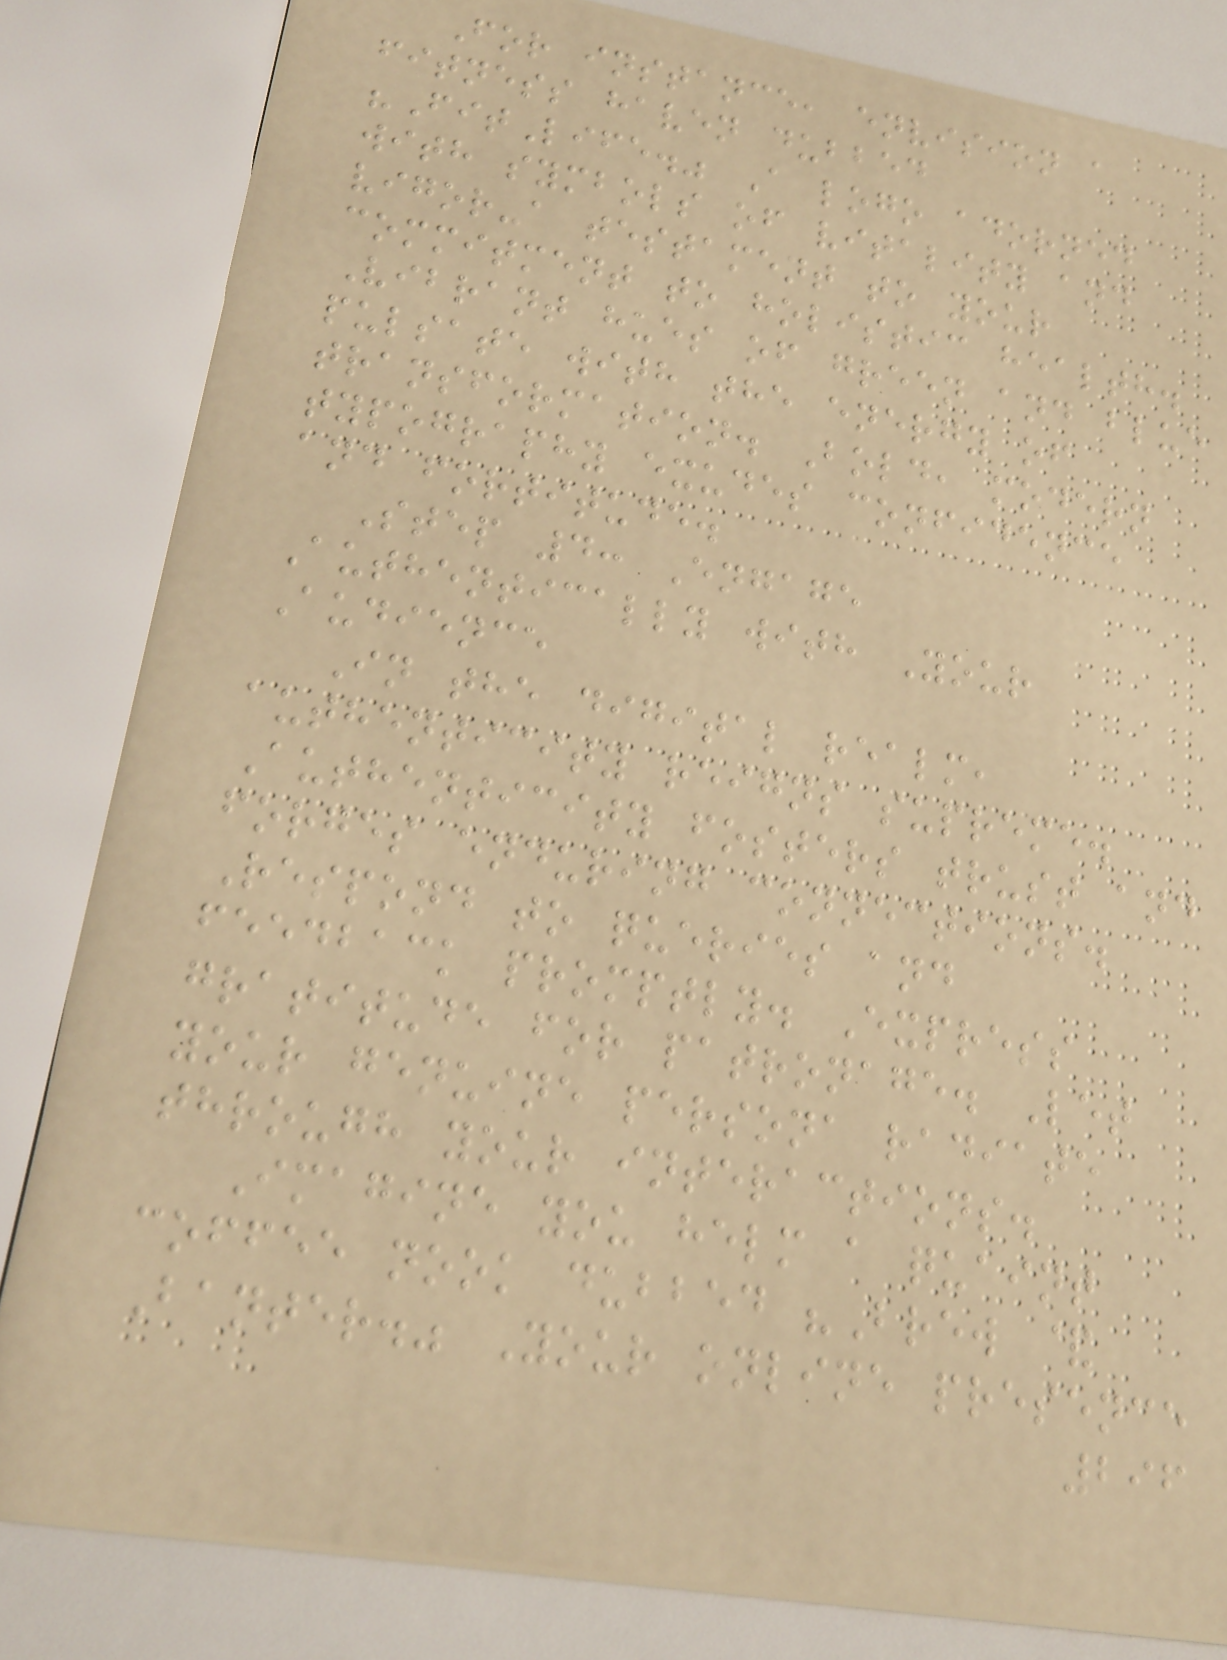For instance, envision a
fitness haven dubbed
"FitLife." A logo adorned
with symbols of vitality and
vigor-a testament to your
commitment to holistic health.
Vibrant hues of green and blue
pulsate with the energy of
transformation. Bold, modern
typography exudes confidence
and fortitude.
Step 4: Engage
Authentically with Your
Audience
In the digital realm,
authenticity reigns supreme.
Authenticity fosters trust and
forges enduring connections.
Respond to queries and
feedback promptly. Express
gratitude for patronage. Let
your genuine persona radiate
through your interactions.
Imagine you helm a quaint
coffee nook dubbed "Brew &
Banter." Your online presence
296
